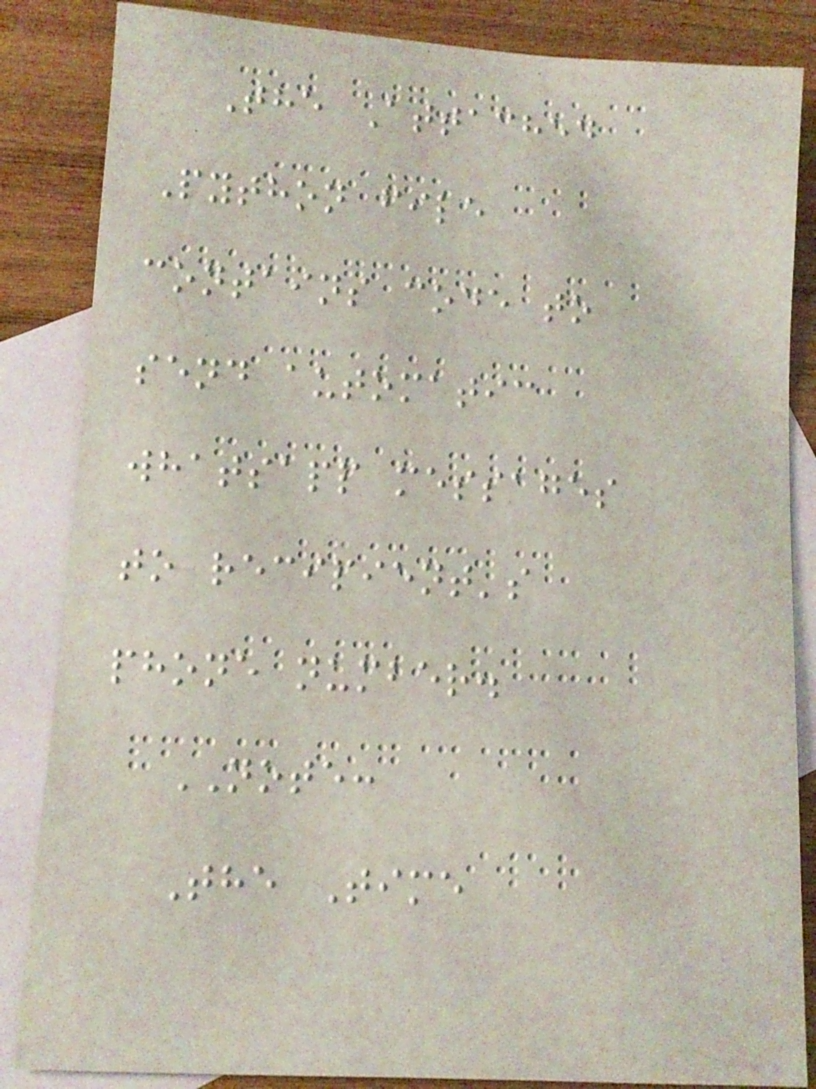The Attached
Python file
contains code to
send automatic
whatsapp messages
to recipient's
phone number.
NOTE:
The Time
